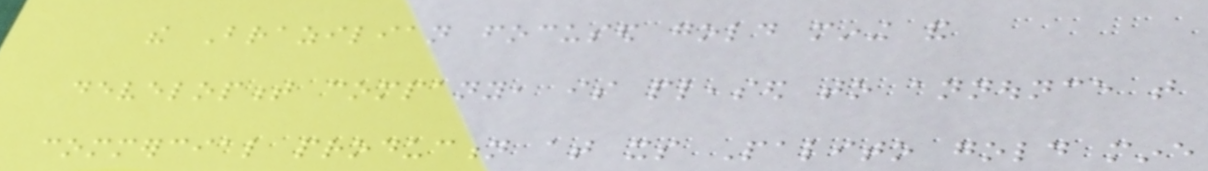the Brazilian focused gold mining and
development company, is pleased to announce that
commercial production at its Palito gold mine
